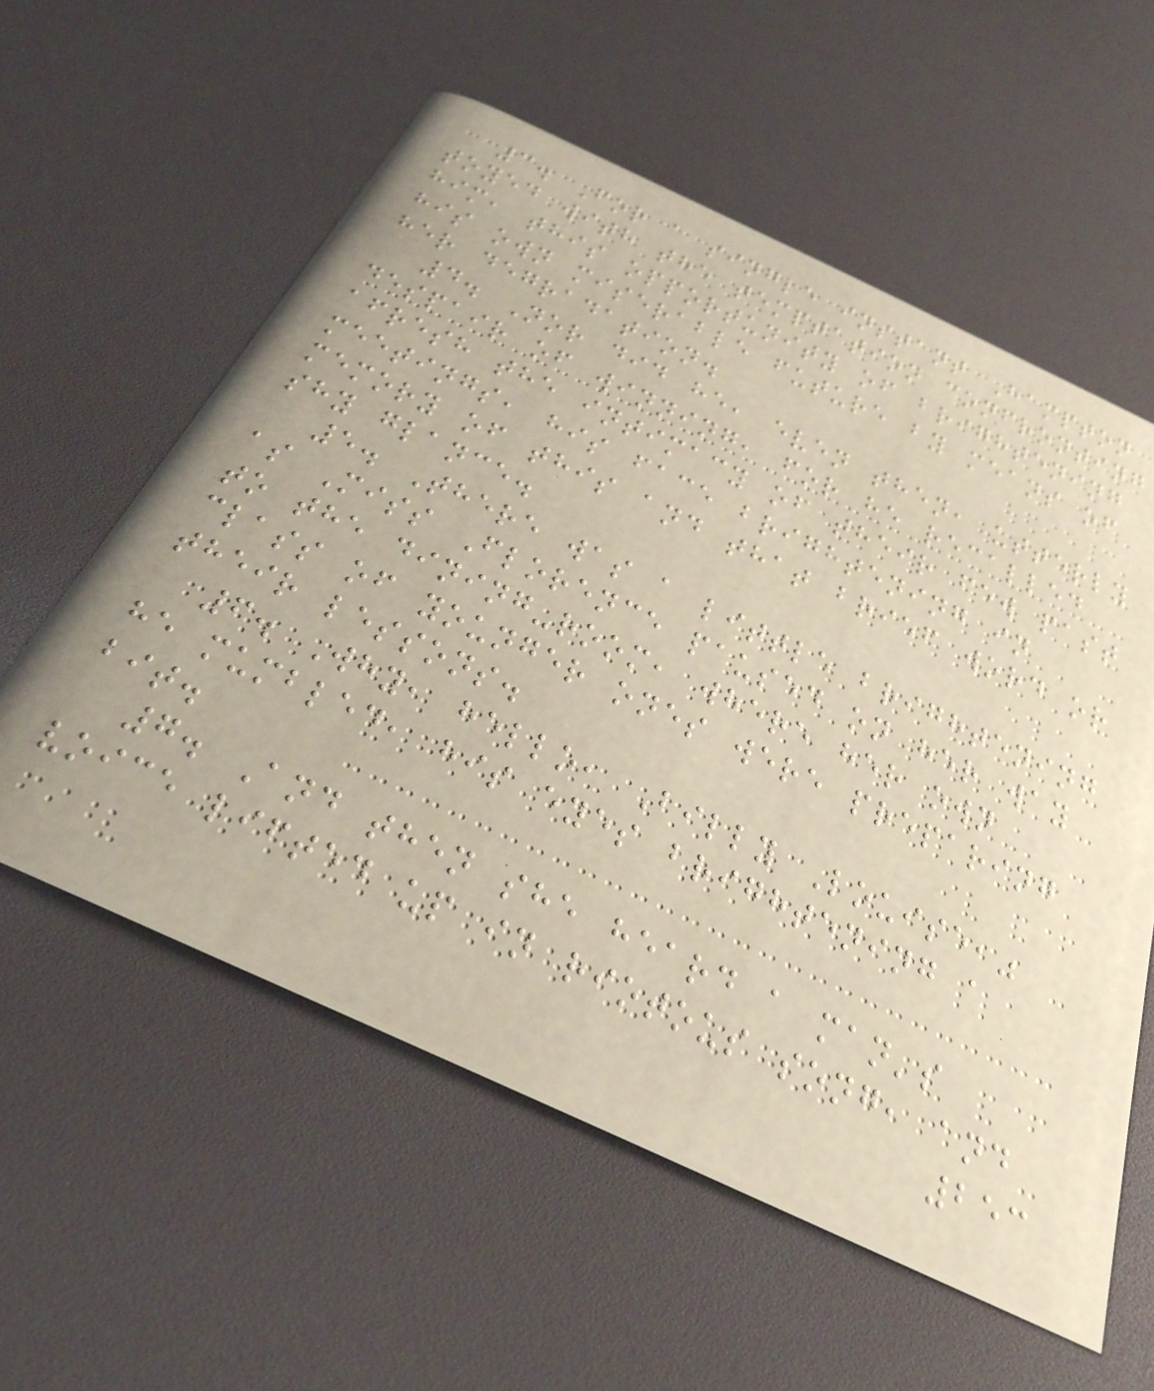3. For a single instant Hampton
toyed with the temptation confronting
him, this opportunity of brightening
his own miserable future by means of
her degradation.
4. Nor did he, even then, utterly
despair of winning, for he recalled
afresh the intimacy of their few past
meetings, his face brightening in
memory of this and that brief word or
shy glance.
5. There was a little brightening
as Miss Florence paused on her way
to the dining-room, where her own
class of younger ones were preparing
their lessons.
6. Why, hello, Billy Louise,"
he mumbled, his eyes brightening a
bit.
7. And then she heard a man's
voice lifted up in riotous song, and
253
